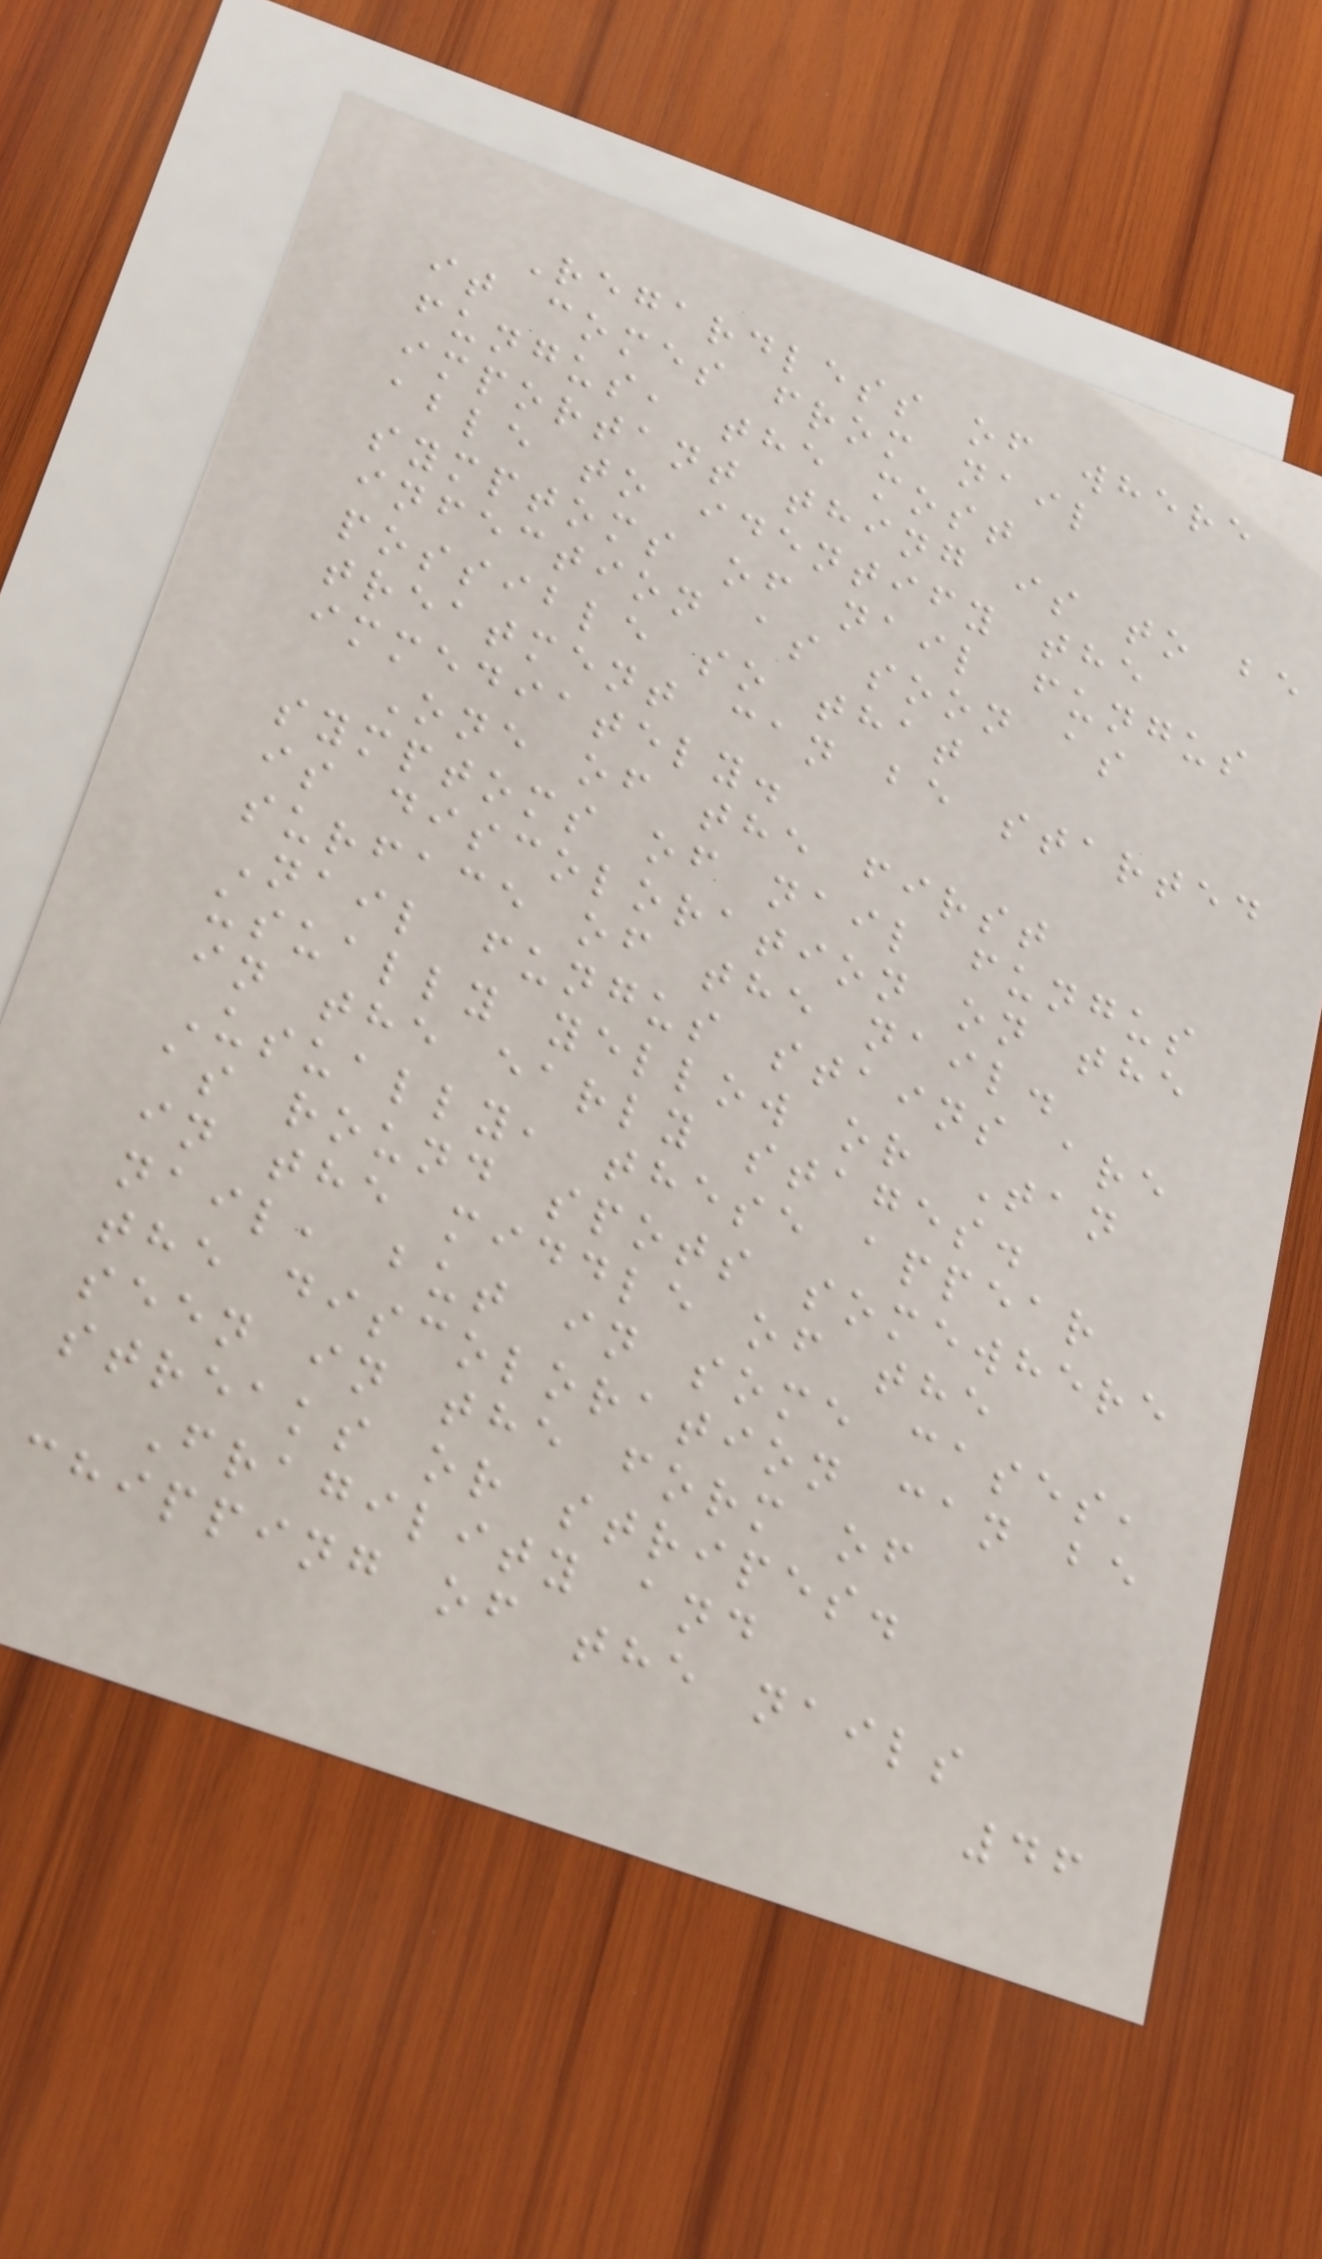Regardless of where
it comes from nail
fungus, the most
important thing is to be
able to identify the
symptoms of nail fungus
infection as soon as
possible so that
treatment can be started
immediately.
One of the first
symptoms of nail fungus
is discoloration on the
surface of the nail.
Nail fungus stains are
usually yellow or Tan
in the early stages.
Usually, these appear
as round spots somewhere
in the middle of the
nail, but in some cases,
the discoloration can be
seen in the form of
streaks or stripes.
Fragility and
chipping of the nails
46
